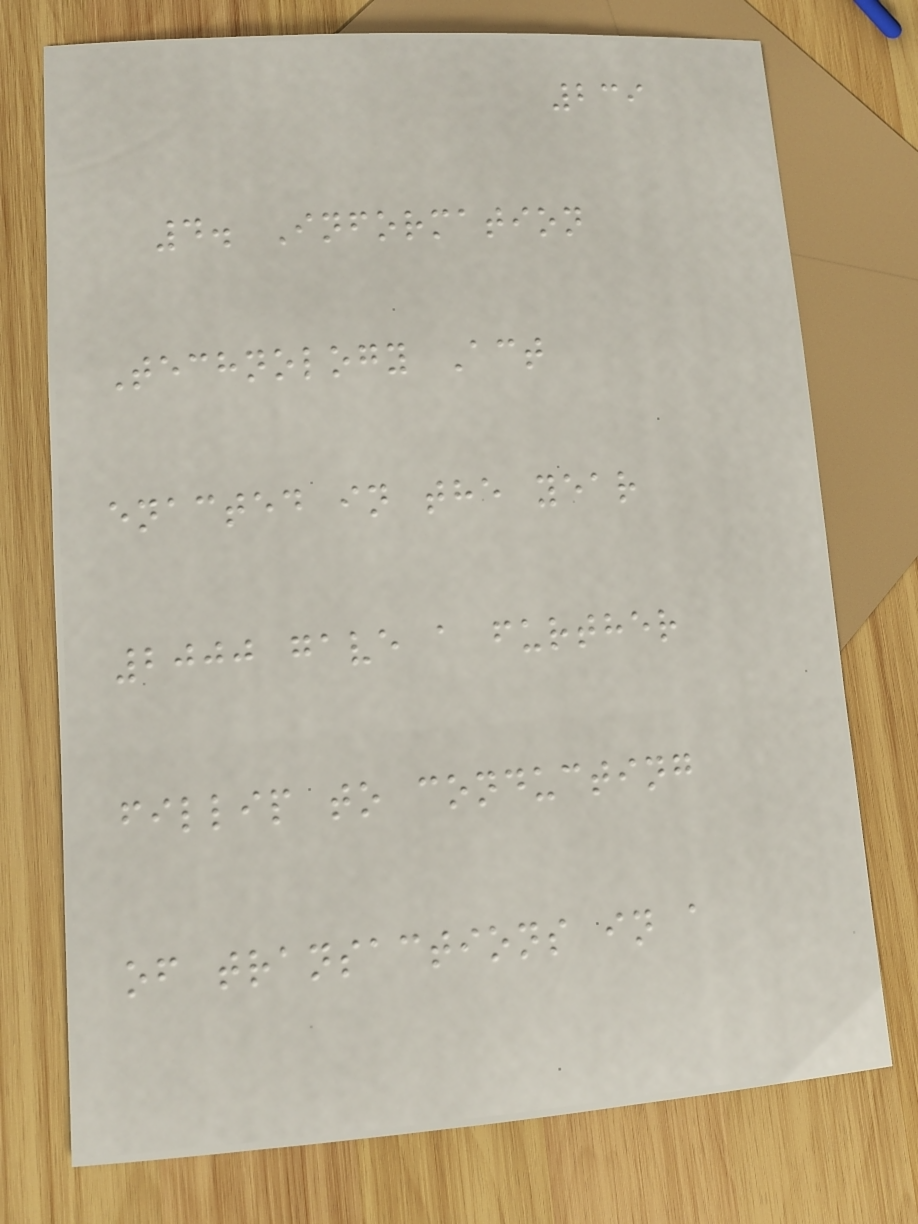239
4. Information
Technology Act
enacted in the year
2000 gave a further
fillip to conducting
of transactions in a
